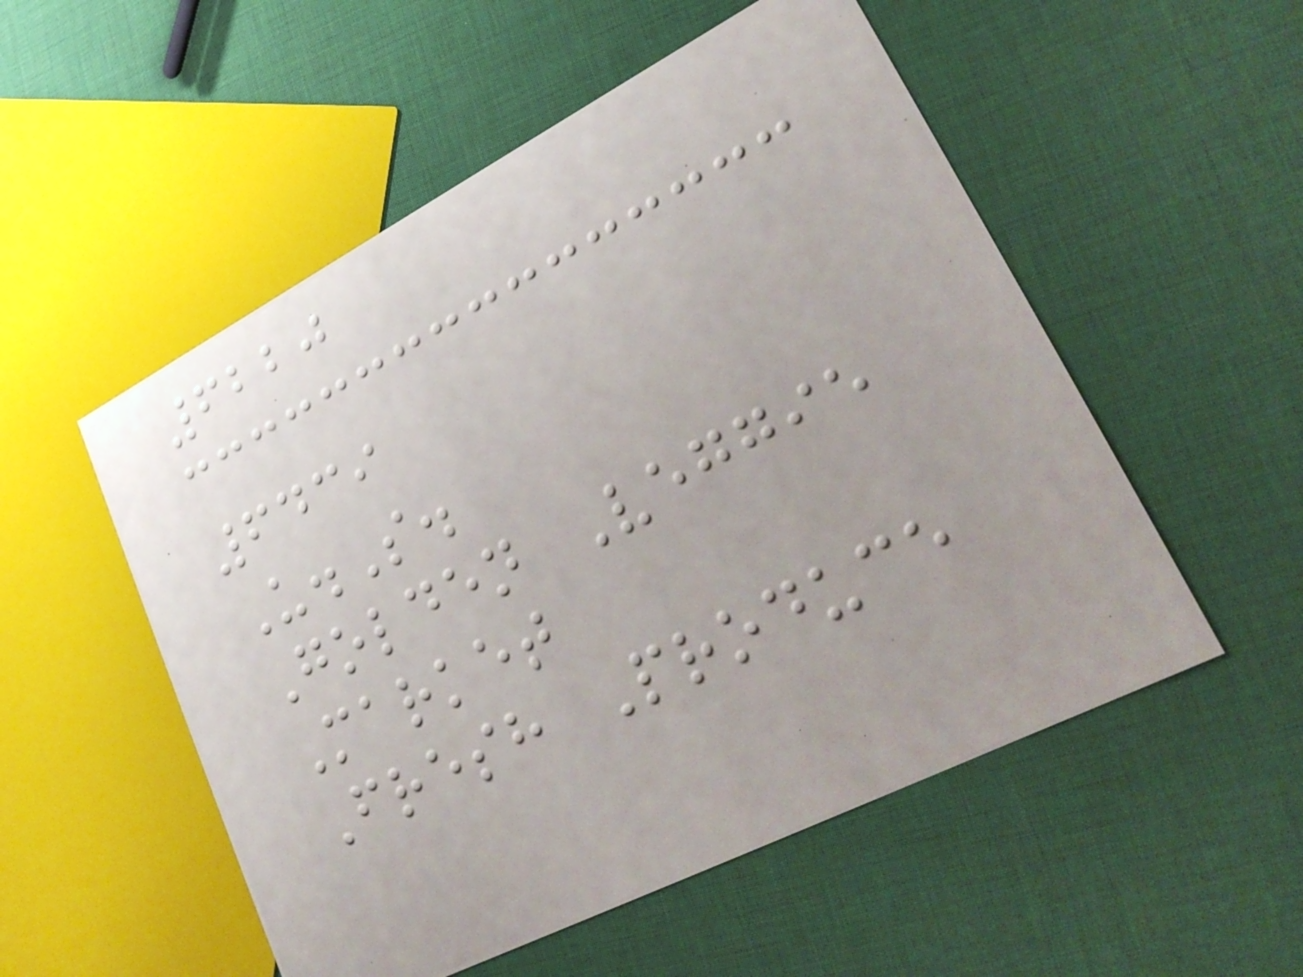6220
6439
U.S.
Golden Veggie
Market
Fresh Produce
